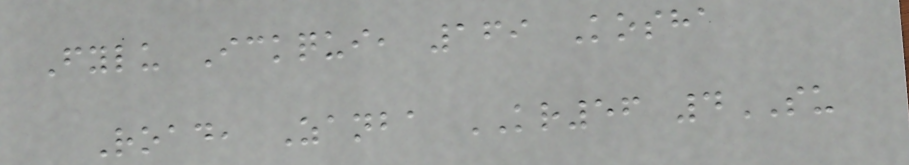Fylu Ickqui, 169 Kosha
Road, Zanba KR56 4SU
